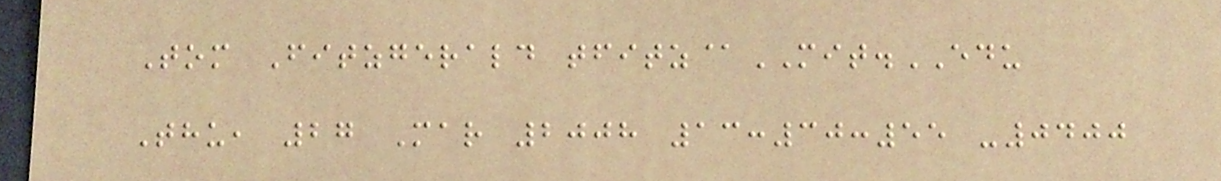Tom Fitzgerald tfitz@MIT.EDU
Thu, 27 Mar 2008 13:30:55 -0400
